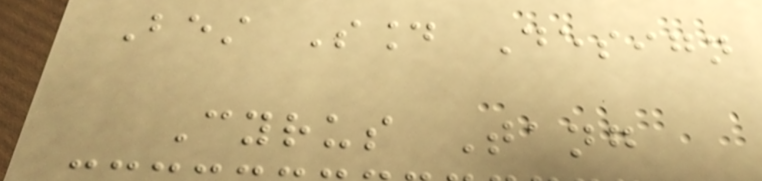Best Sound Design
Cyrus Tang
